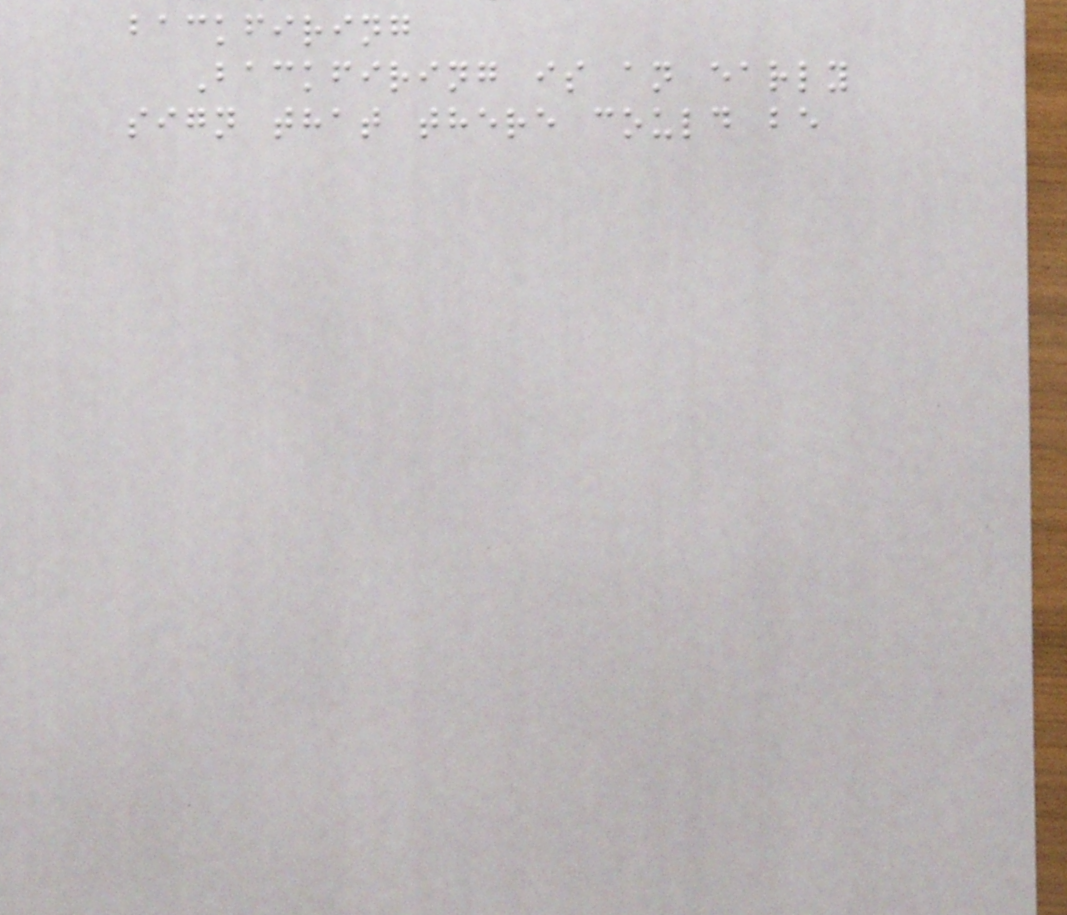backfiring
Backfiring is an early
sign that there could be
